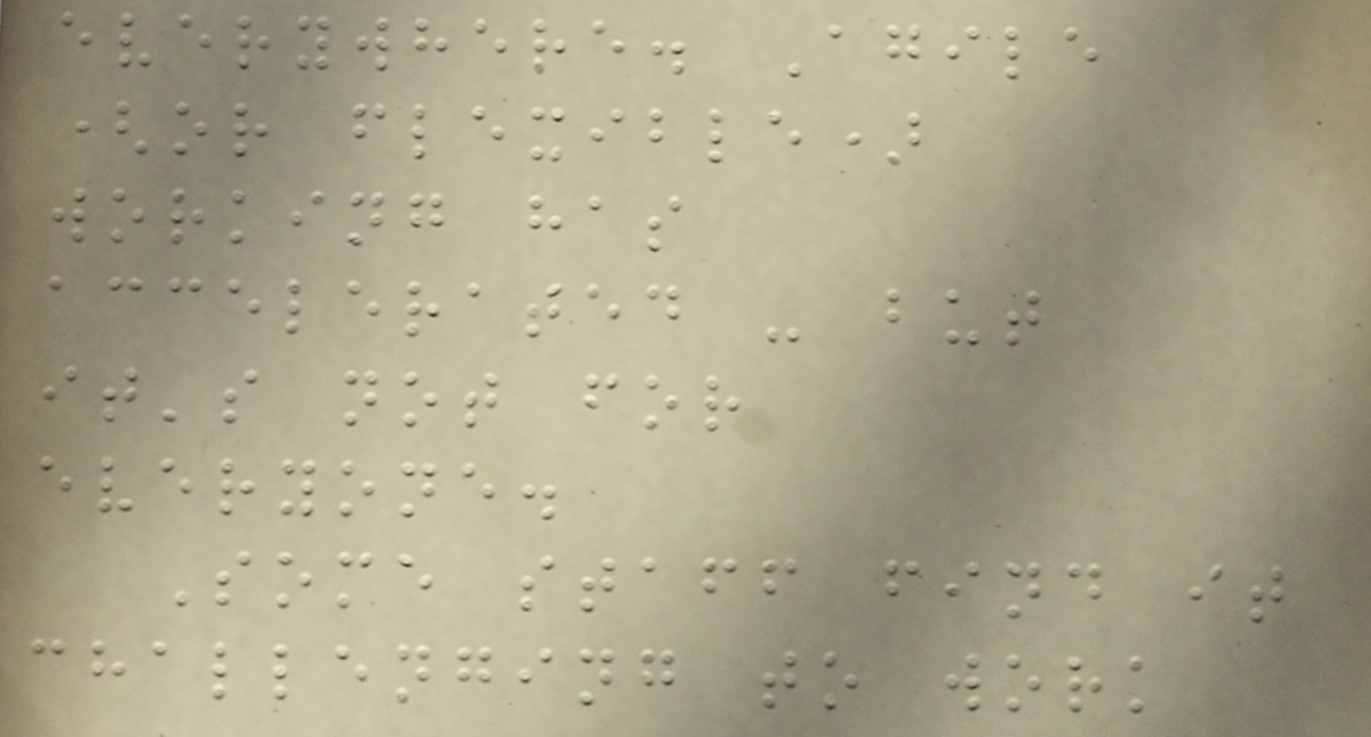everywhere. Agile
(or flexible)
working has
accelerated - but
it's not for
everyone.
Some staff find it
challenging to work
